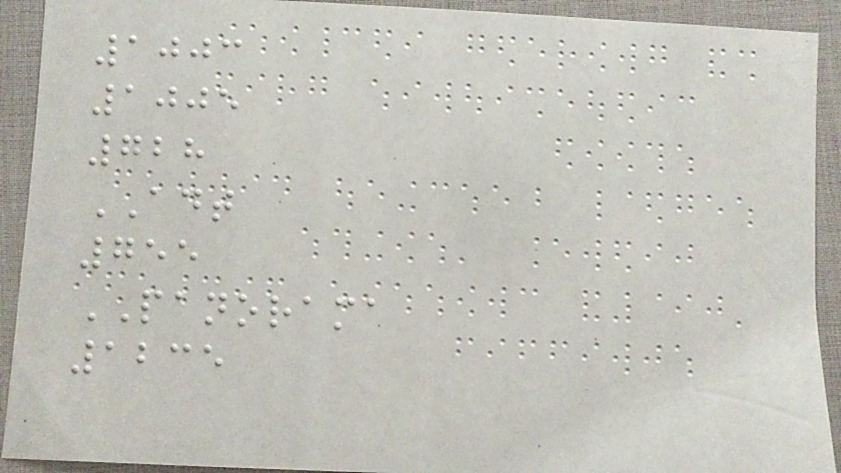1003
1005
728
ADT
755
PANORAMA
1235
